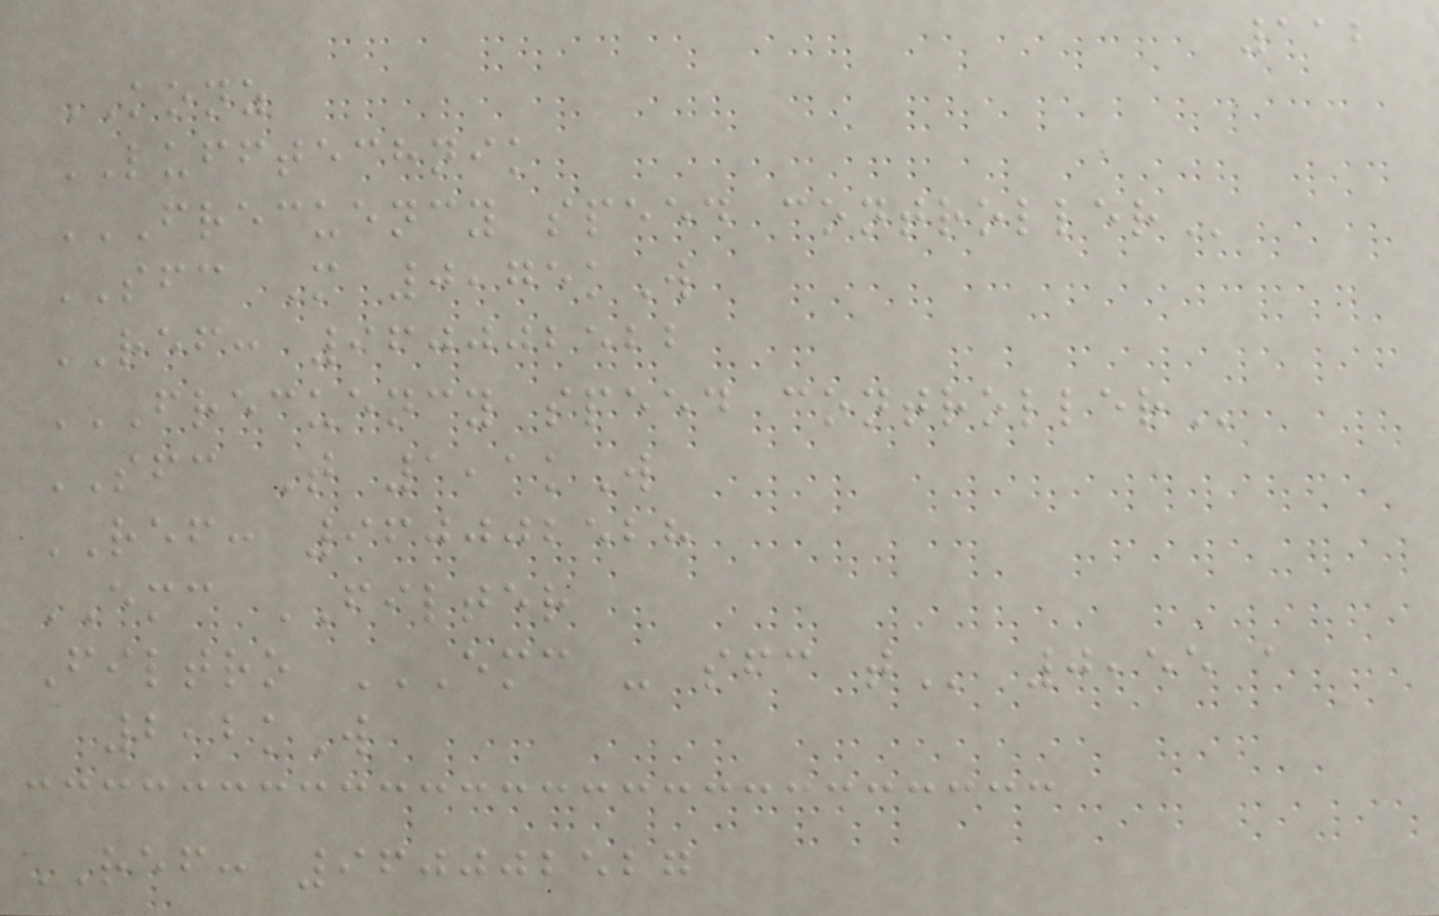112
KONZ
LUFFTECHNIK
FRECUENCY SPEED CONTROLLER
SFC M 0,75kW
REF: 960002522
FRECUENCY SPEED CONTROLLER
SFC T 1,1kW
REF: 960002528
EMC FILTER
Filtro EMC - SFC T 0,55 a
2,2kW
REF: 960002527
